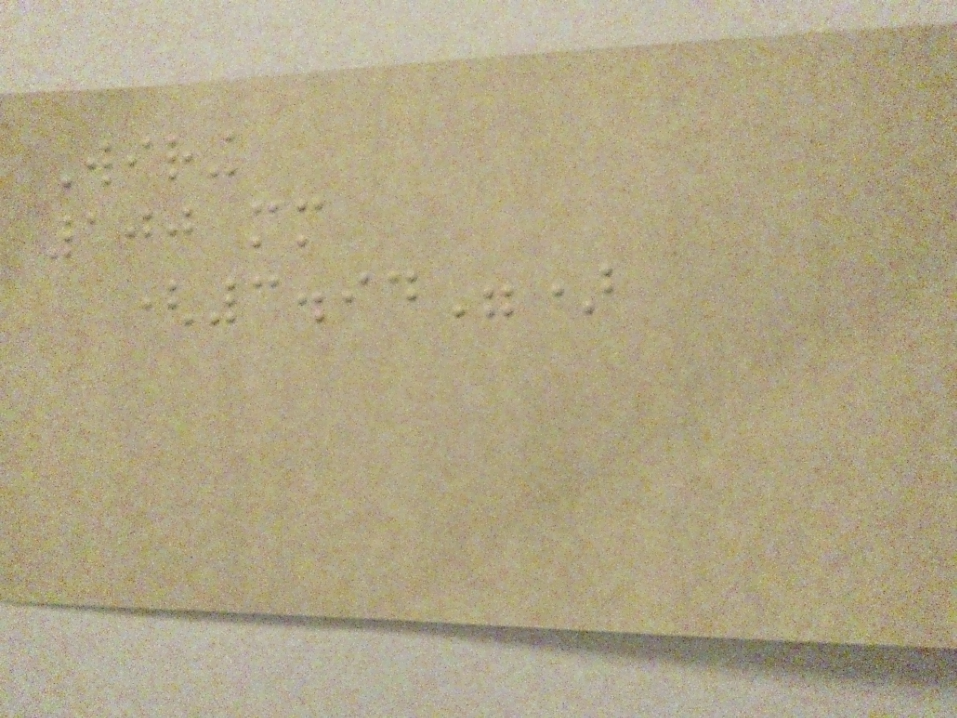Wiring
100 mm
(3.94")
